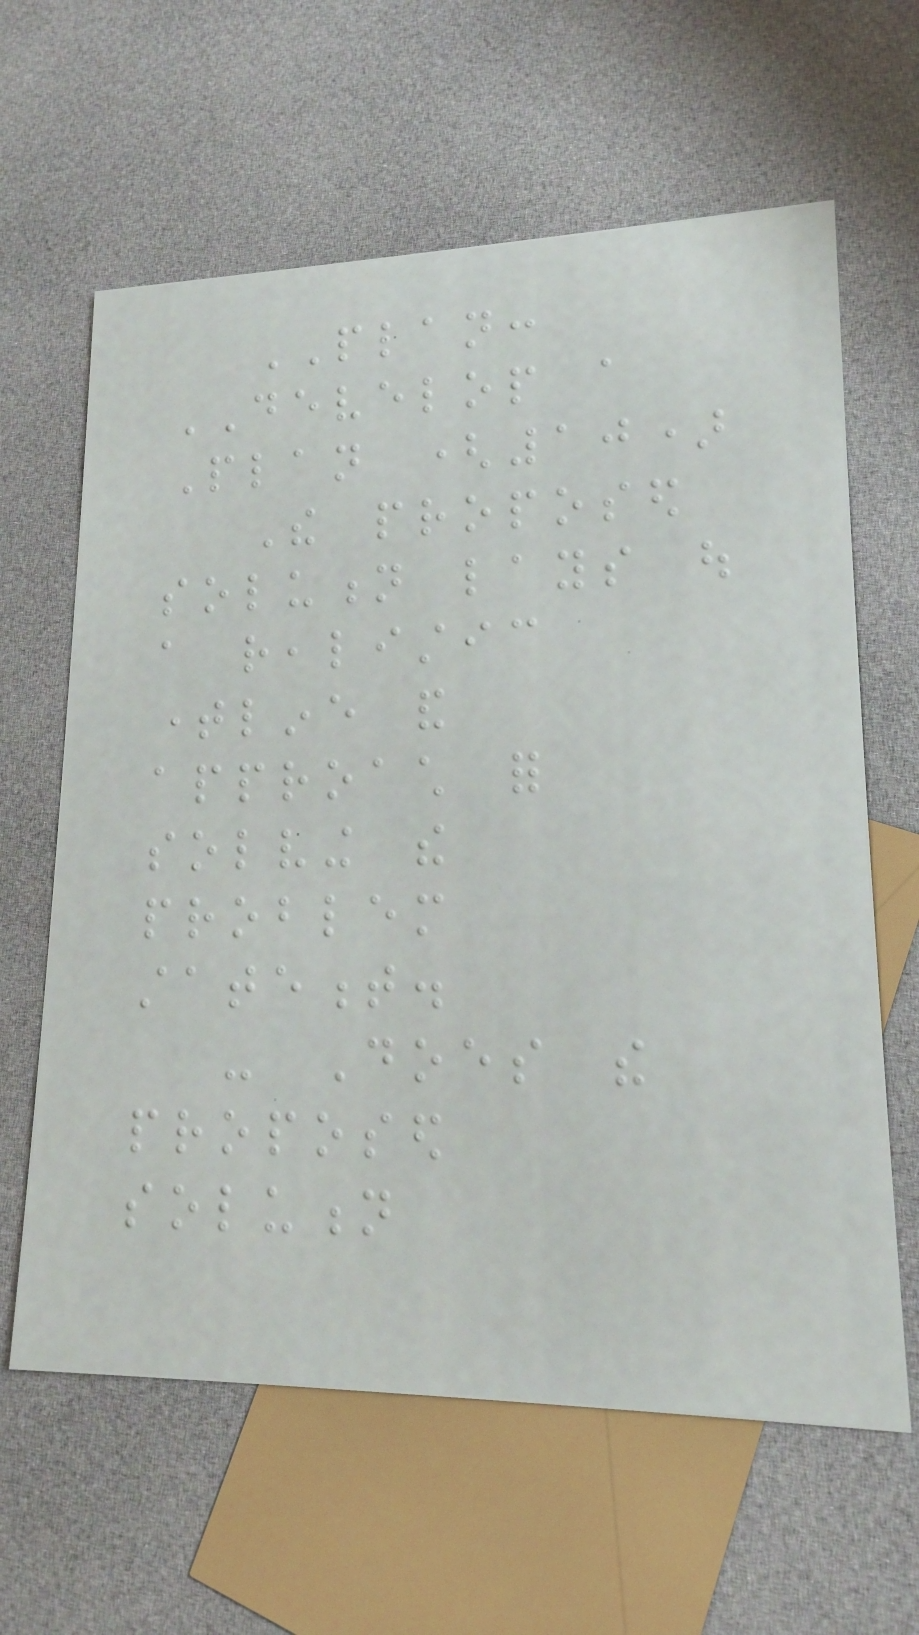PLAN:
DEVELOP a
Plan (10)
The proposed
solution lays out
a realistic
timeline and
approach for
solving the
problem
statement.
- Does the
proposed
solution
